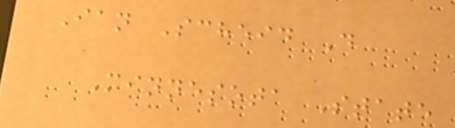Ian Scheid D
Minnesota State
